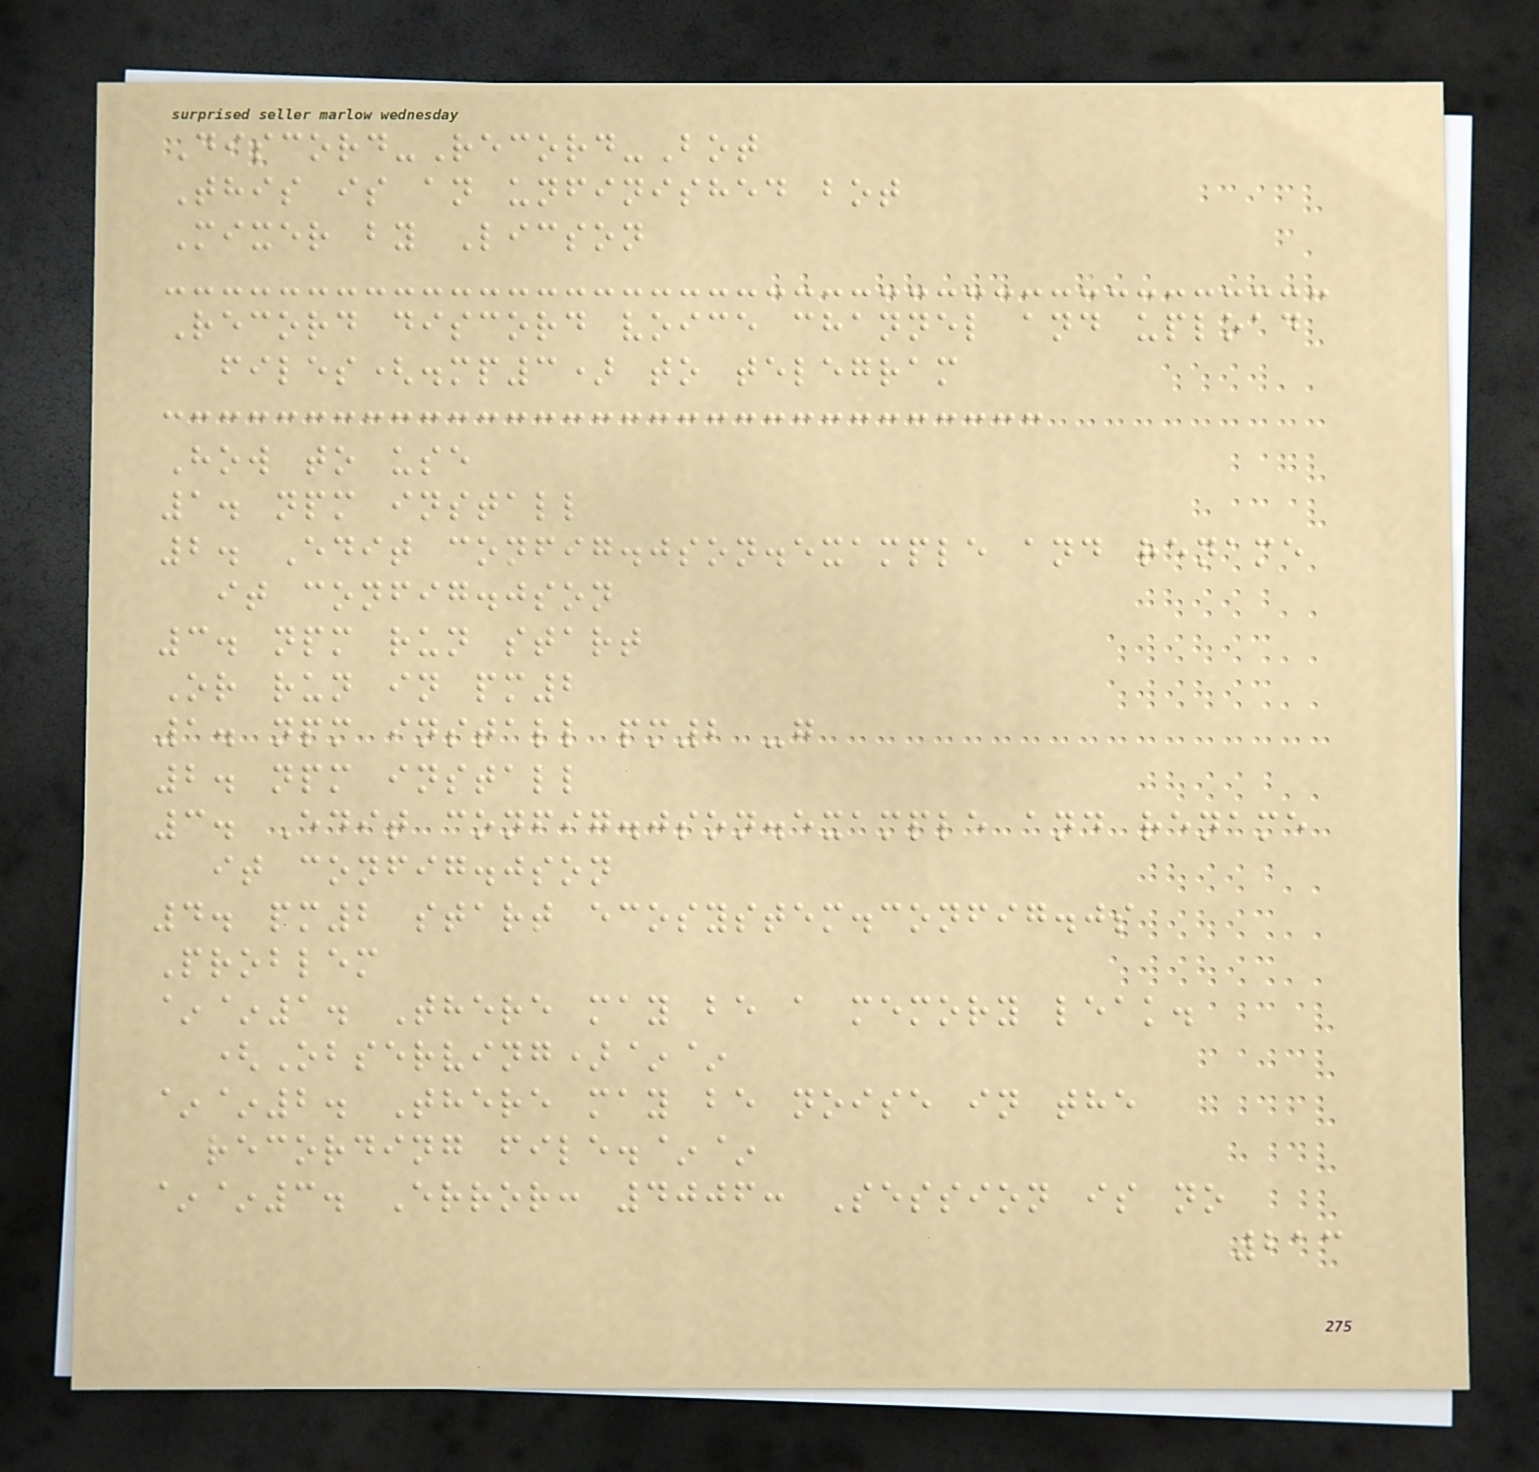Discord-Record-Bot
This is an unfinished bot
Mixer by Licson
Record discord voice channel and upload
files(.mp3) to telegram
How to use
1. npm install
2. Edit config.json.example and rename
it config.json
3. npm run start
Or run in pm2
1. npm install pm2 -g
2. npm install
3. Edit config.json.example and rename
it config.json
4. pm2 start ecosystem.config.js
Problem
~~1. There may be a memory leak.
(Observing)~~
~~2. There may be noise in the
recording file.~~
~~3. Error: 4006: Session is no
213
